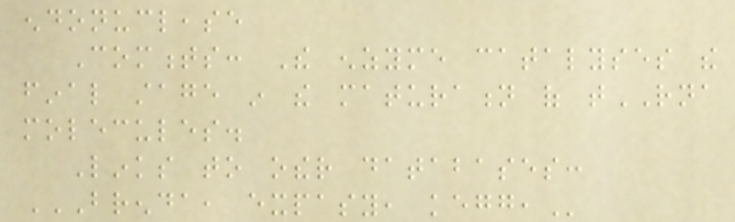endonuclease
Comments: The enzyme catalyses the
final stage in the maturation of tRNA
molecules.
Links to other databases:
BRENDA, EXPASY, KEGG,
